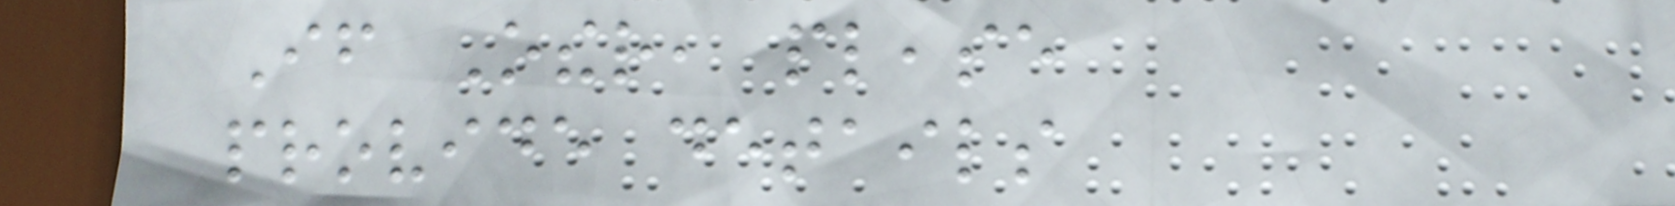If Other, please
provide details
